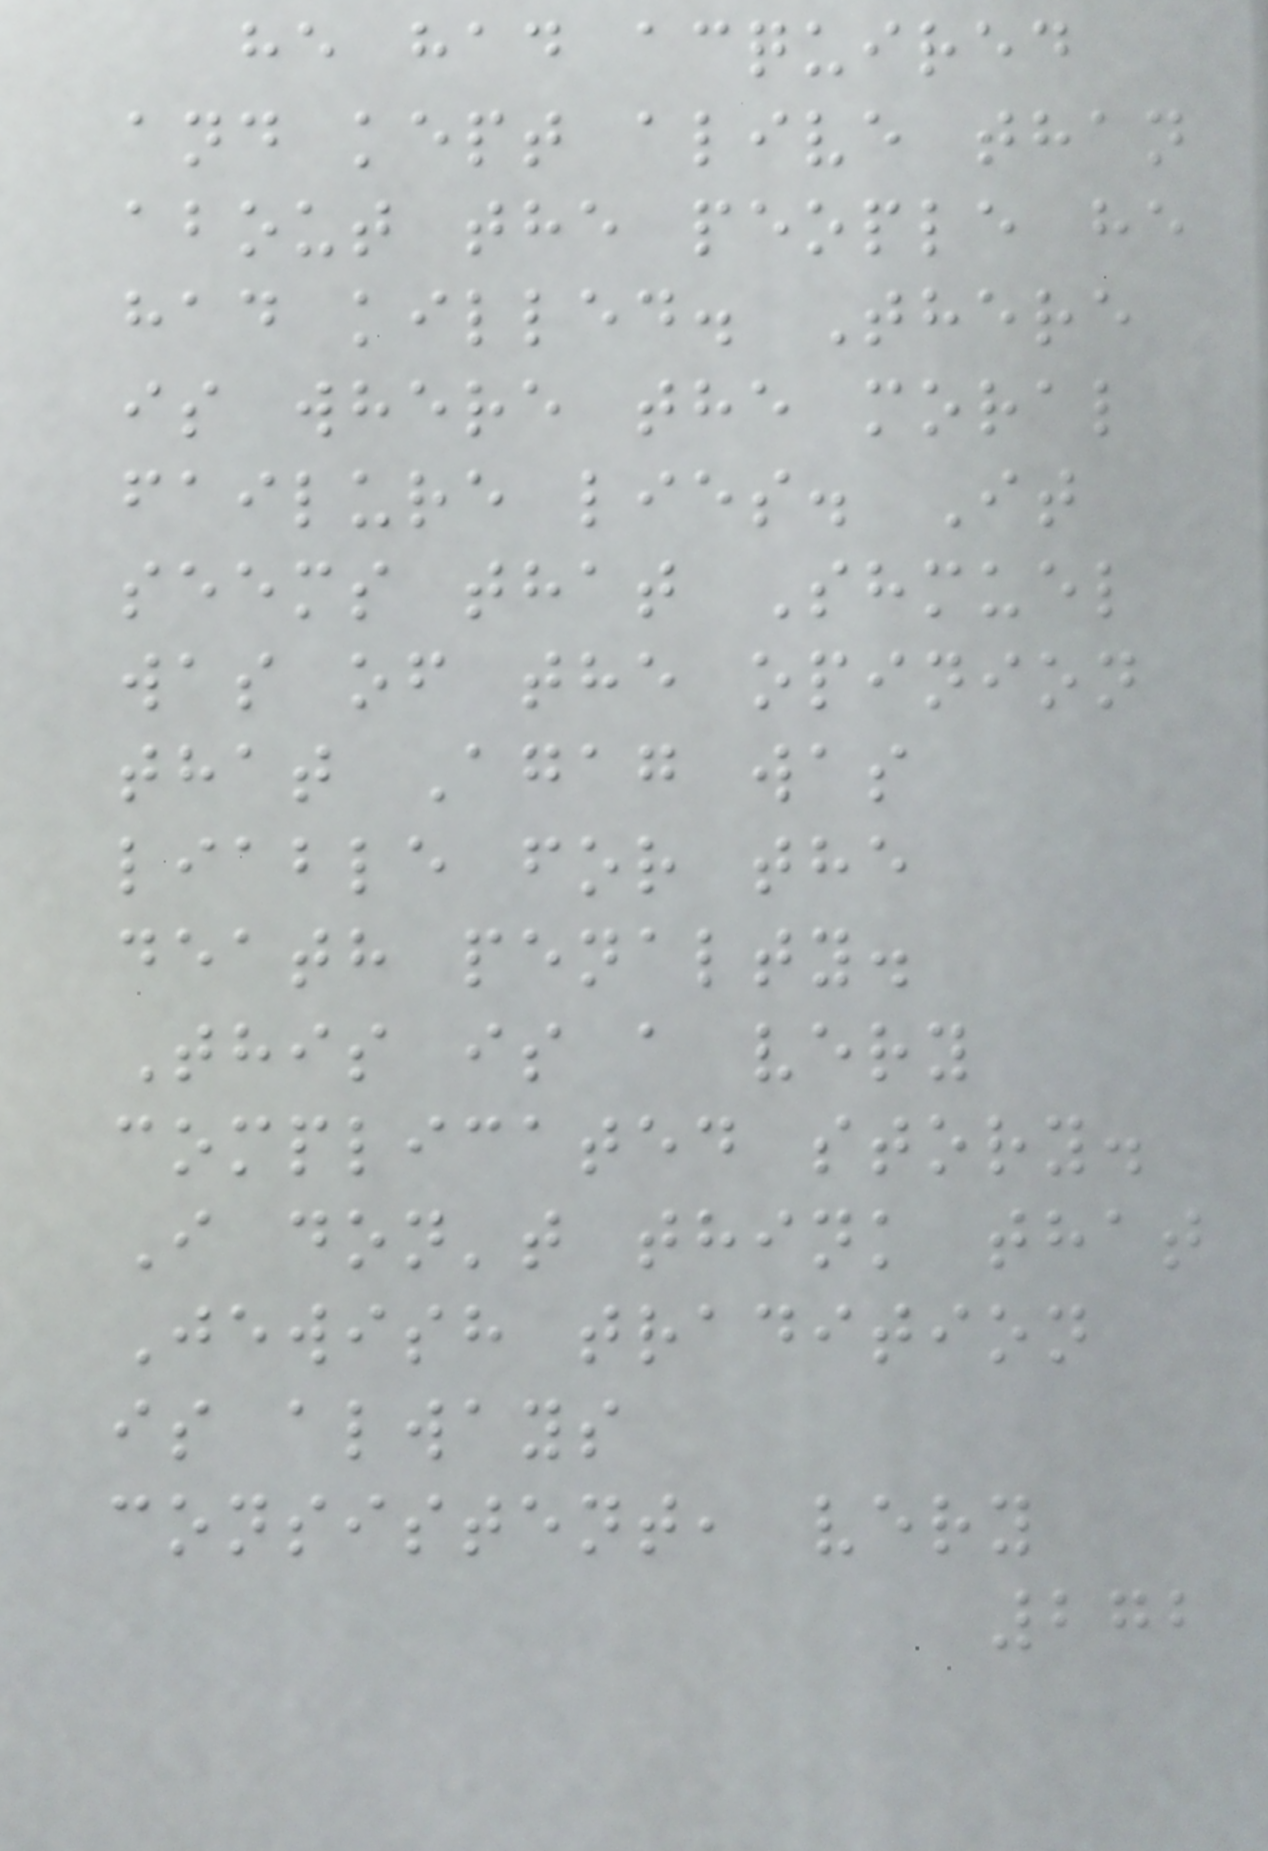he had acquired
and kept alive than
about the people he
had killed. There
is where the moral
failure lies. It
seems that Shmuel
was of the opinion
that Agag was
liable for the
death penalty.
This is a very
complicated story.
I don't think that
Jewish tradition
is always
consistent, very
272
